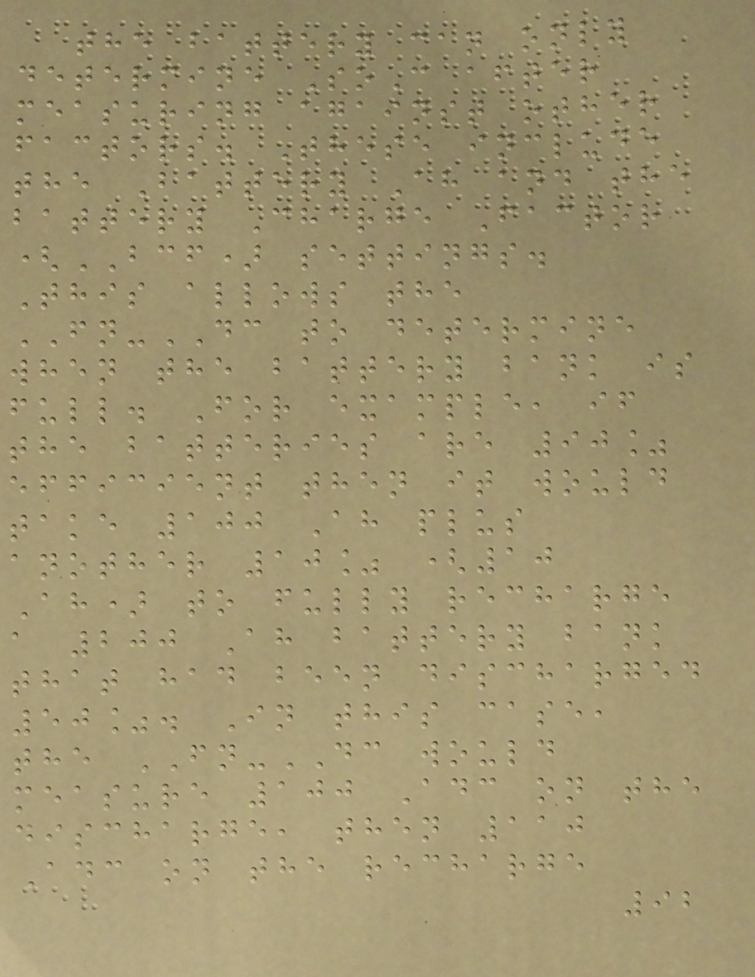the battery can only
determine SoC after
measuring against other
factors. These include
the Battery Ah and the
battery Charge Factor
(BCF) settings.
This allows the
FN-DC to determine
when the battery bank is
full. For example, if
the batteries are 90%
efficient then it would
take 100 Ah plus
another 10% (10
Ah) to fully recharge
a 200 Ah battery bank
that had been discharged
50%. In this case,
the FN-DC would
measure 100 Adc on the
discharge, then 110
Adc on the recharge
92
